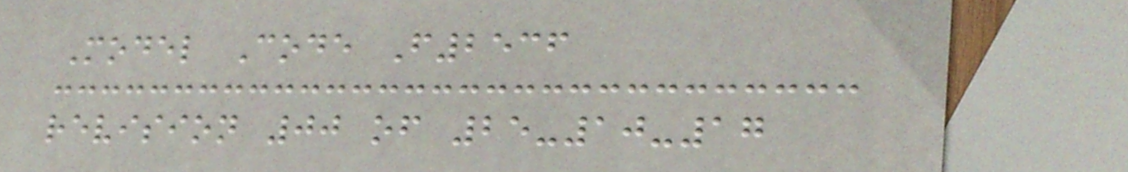Model Code F2536
revision 00 of 25-10-17
